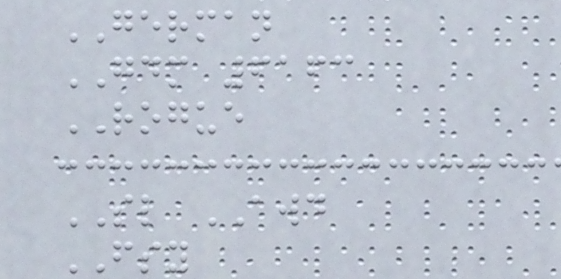GERMAN
GDM 6163
ROGUE
SL AWD
FSY
